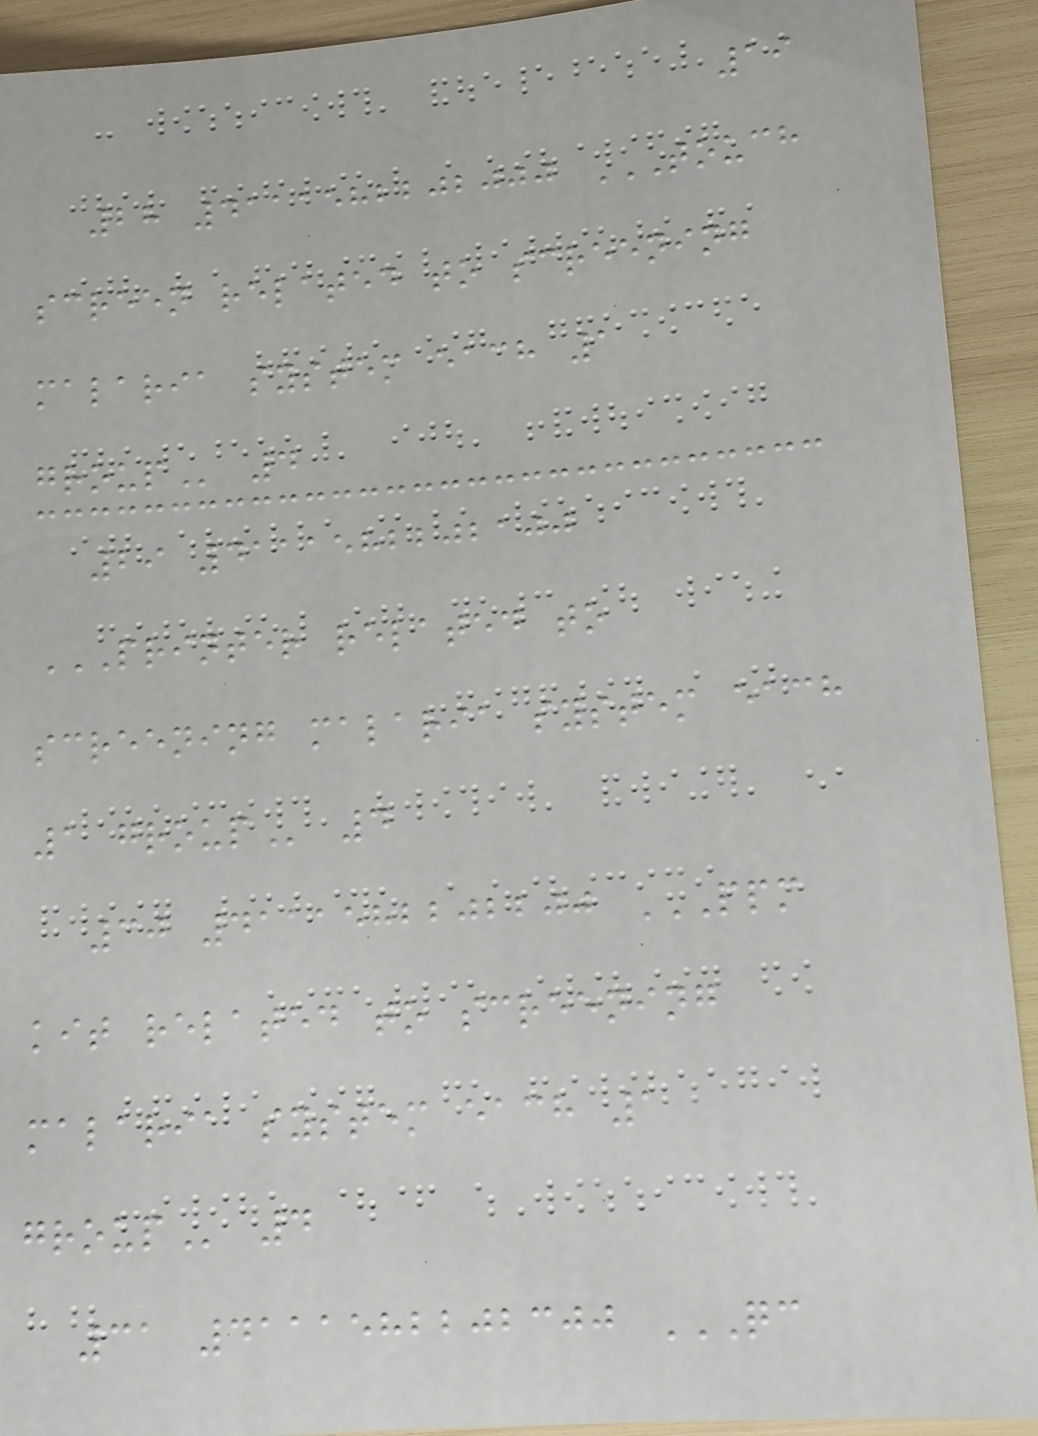19
28 4111582202000 TOUCH
SCREEN RELATED TO SCREENING
MALARIA SYSTEM EACH 1
GROUP 4
29 4111582202100
PRINTER RELATED TO
SCREENING MALARIA SYSTEM EACH
1 GROUP 4
30 4111582202200 PPM
KIT RELATED TO SCREENING
MALARIA SYSTEM EACH 1
GROUP 4
31 4111582202300 QC
